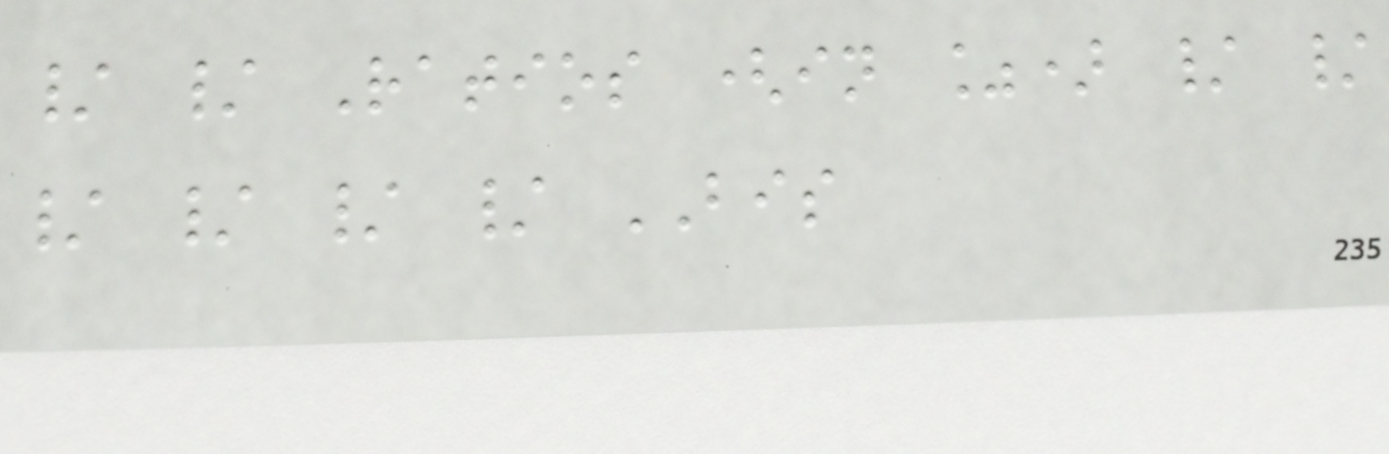/ / Ratios (in %) / /
/ / / / BIS
